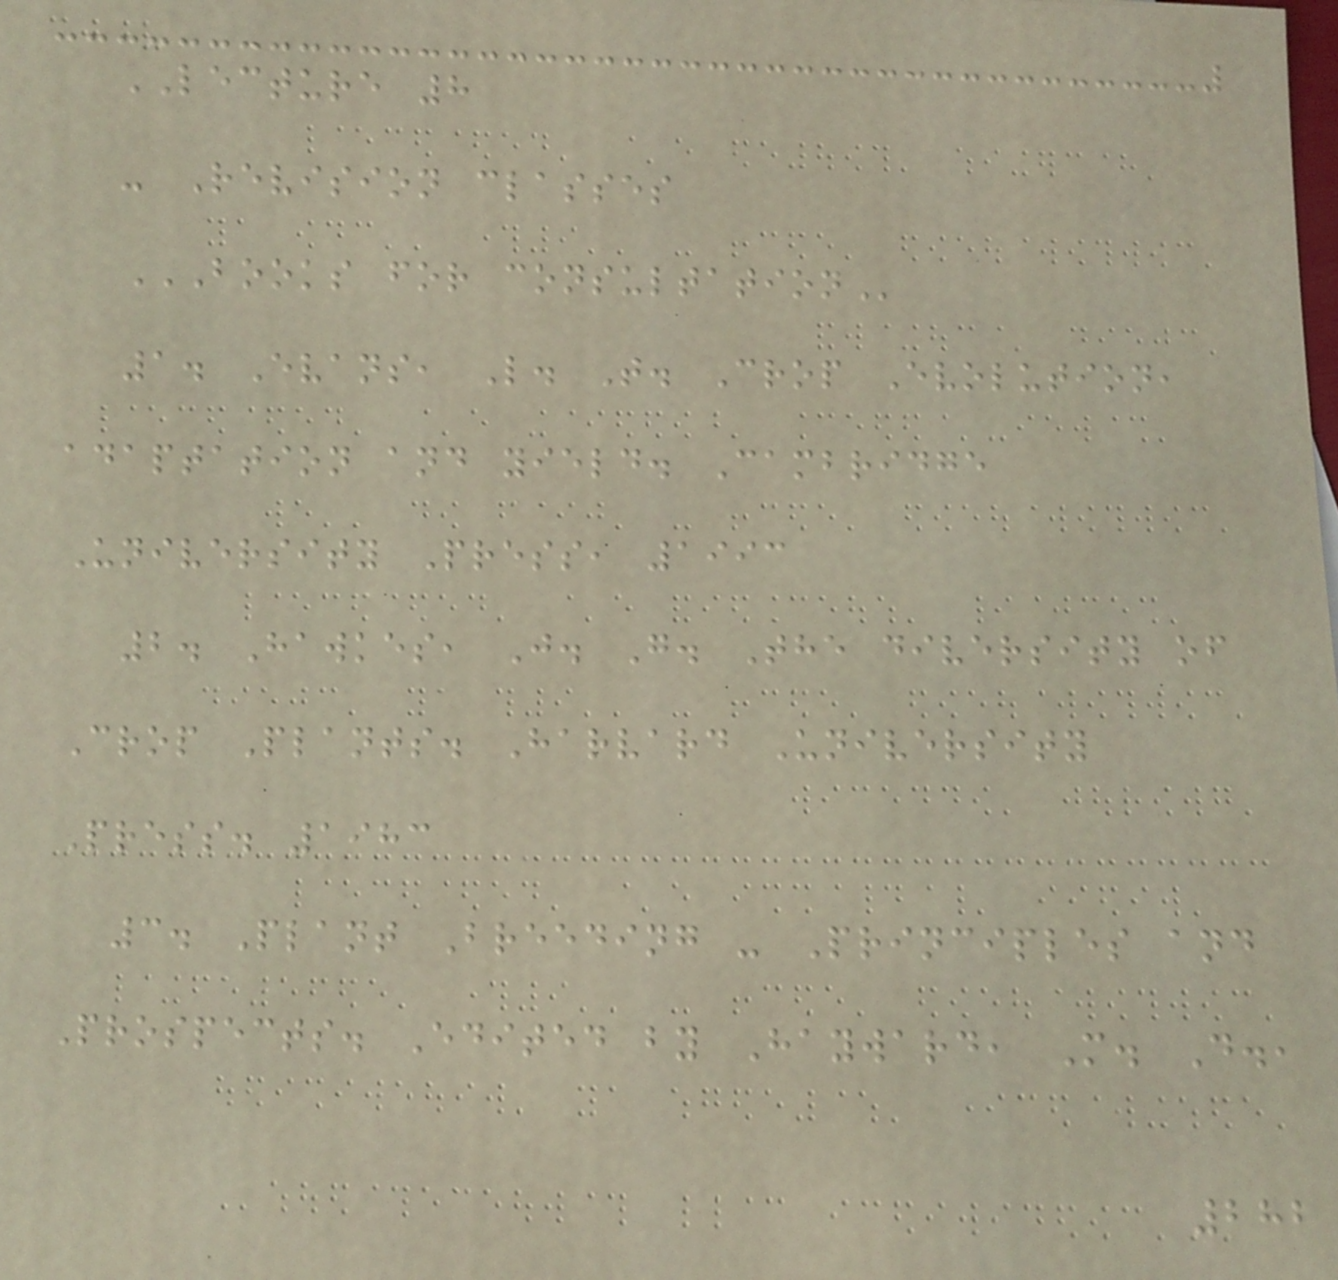LECTURE 8
- Revision classes
BOOKS FOR CONSULTATION
1. Evans, L. T. Crop Evolution,
adaptation and yield. Cambridge
University Press, 1993
2. Hawkes, J. G. The diversity of
Crop Plants. Harvard University
Press. 1983
3. Plant Breeding - Principles and
Prospects. Edited by Hayward, M. D.,
282
